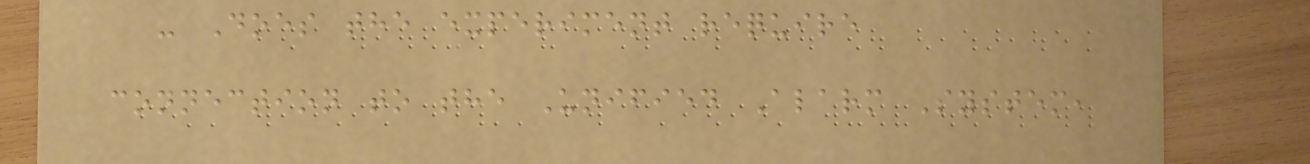- Does the experiment require
connection to the Unified Alarm System,
